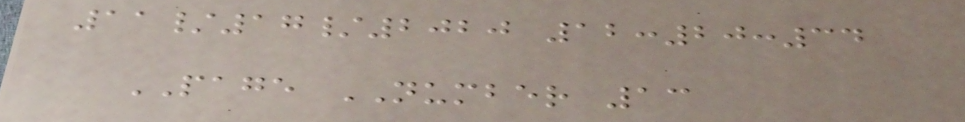11/17/2020 12:20:34
PAGE NUMBER 13
